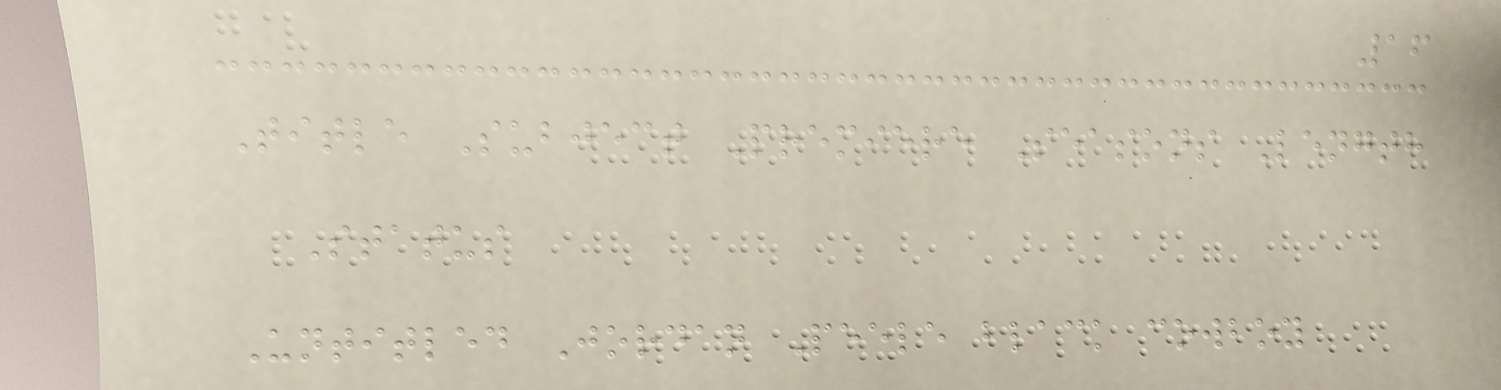16
Title Subject Premiere Seasons Length
Status
Untitled Jordan Peele black cowboy
